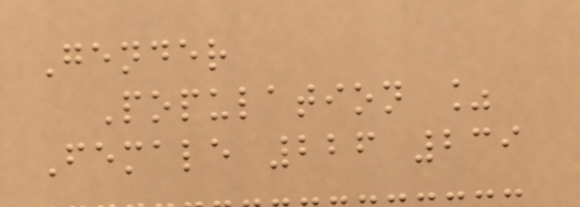Gender
Population %
Female 226 239
